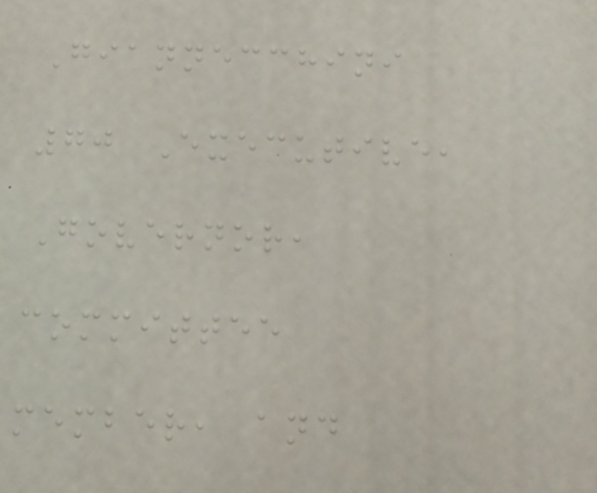Giannecchini
70 Executive,
Governor,
committee
member, and
